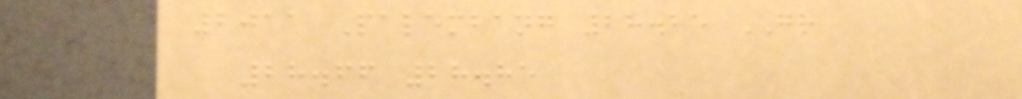2011 Palembang 28.25 GR
28.66 28.85
